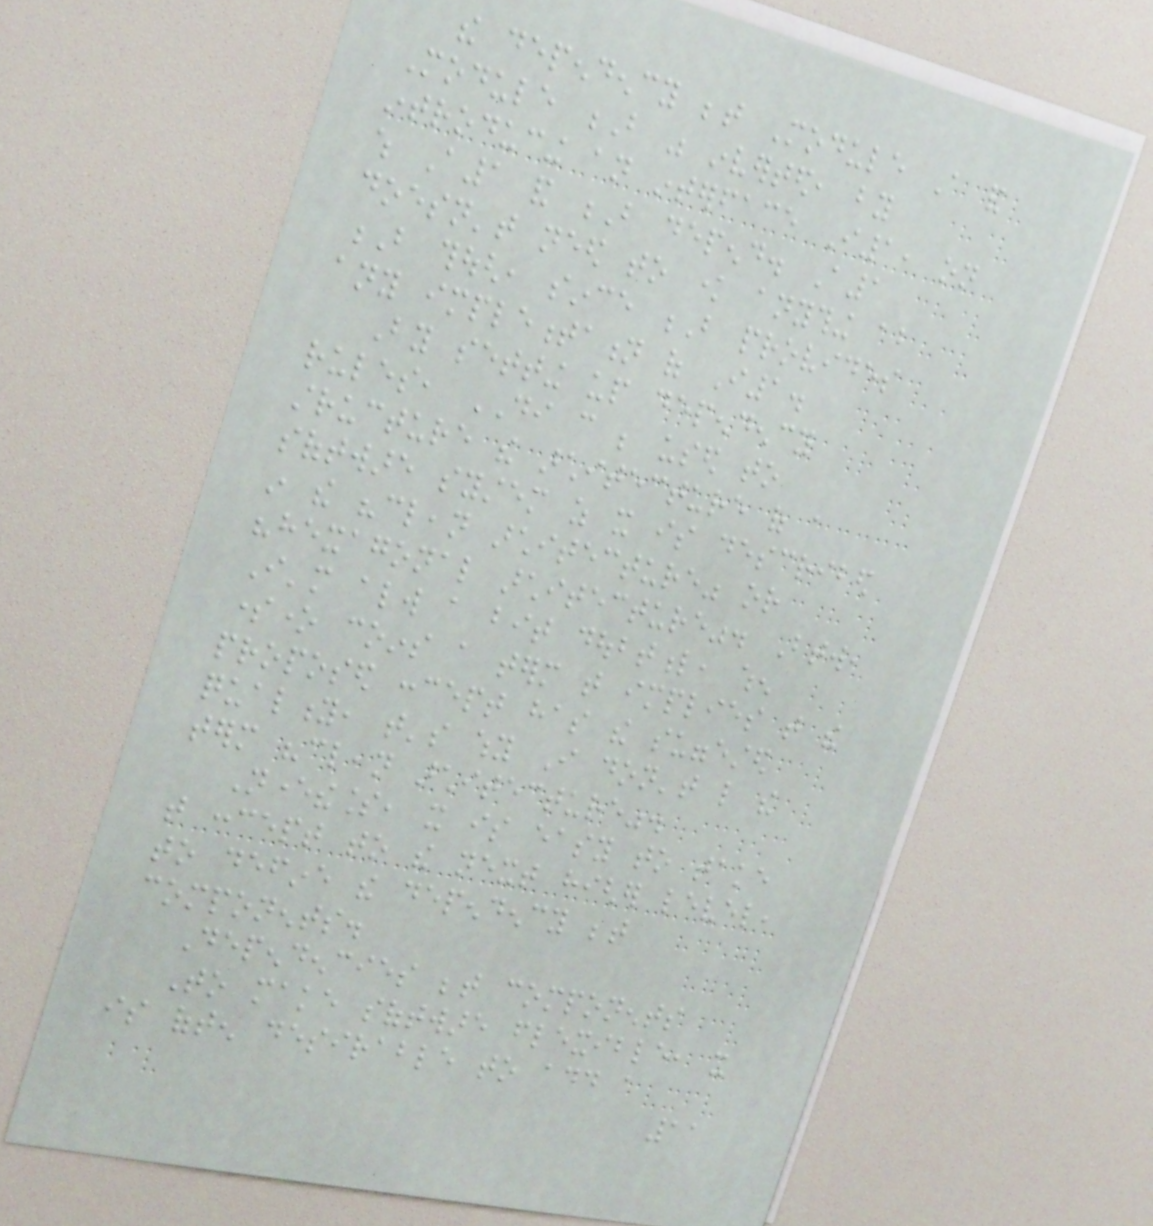the dependency between Module A and
Module B was inverted, by
introducing an interface I1, on
which A1 and B depend. A1
doesn't need to know anything about
B though, since B provides
any implementation of I1.
By setting up dependency
rules, DI can be used to
structure the architecture of a
software system as it is described
in the "clean architecture" or
"hexagonal architecture". Btw,
I'm always a bit doubtful, when
someone coins a term that implies that the
proposed concept has the suggested
quality, that's why I don't like the
term "clean architecture".
Nevertheless, it is easy to take
that concept to the next higher level,
to define the dependency between
components.
Dependencies between components
To make software flexible, it
is often desirable to add a
11
